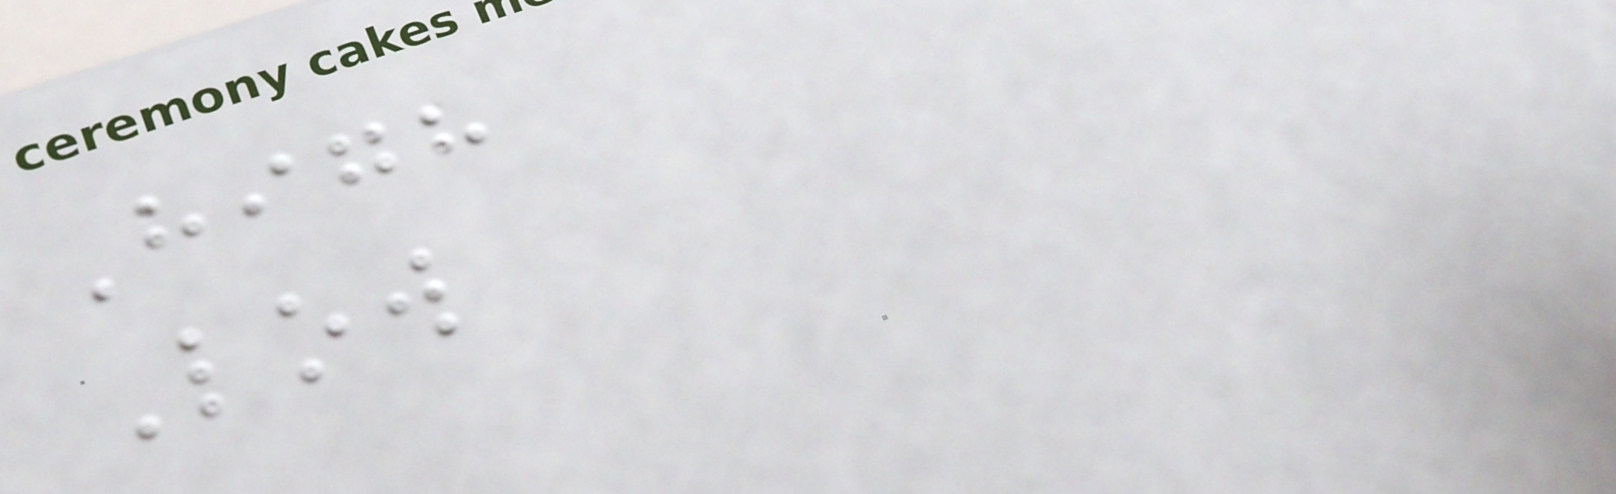High
Low
